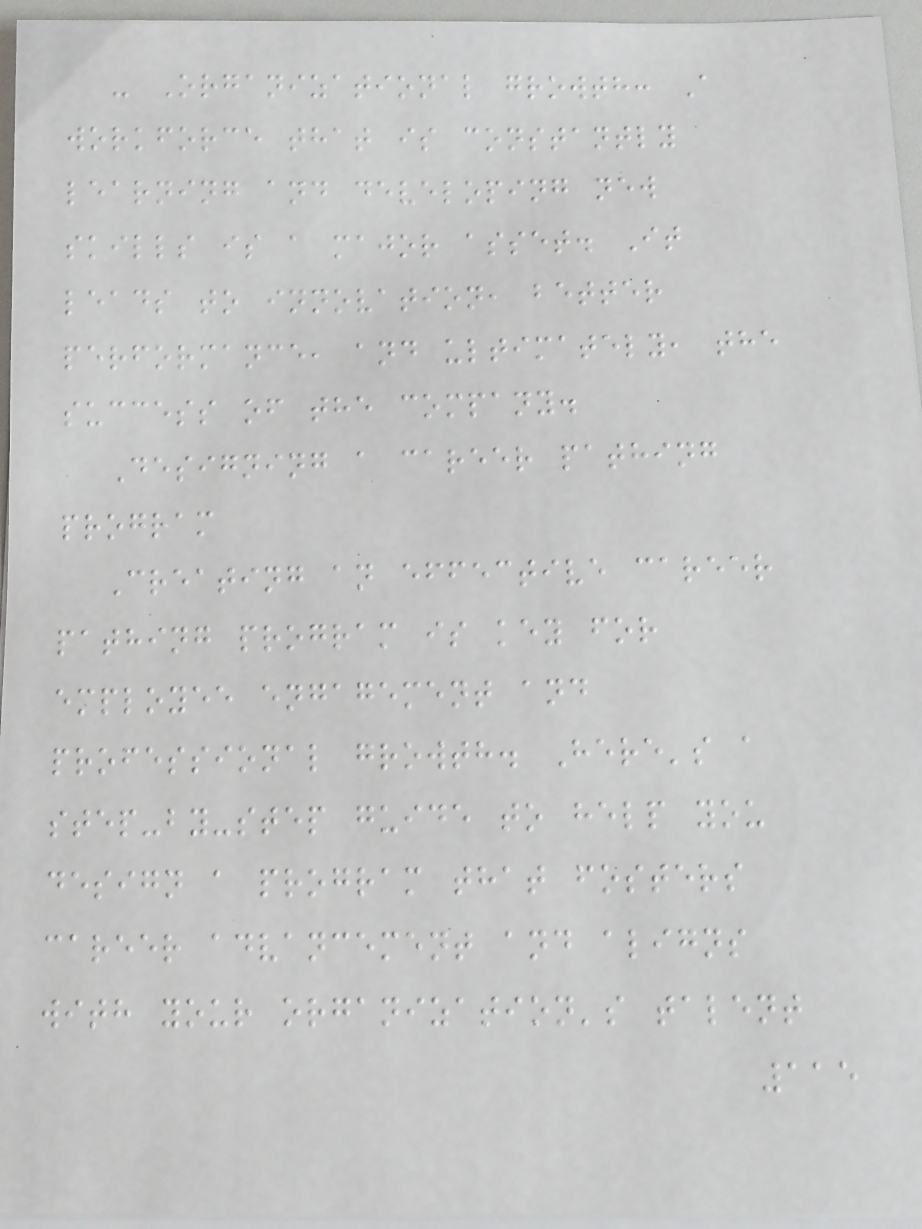- Organizational growth: A
workforce that is constantly
learning and developing new
skills is a major asset. It
leads to innovation, better
performance, and ultimately, the
success of the company.
Designing a career pathing
program
Creating an effective career
pathing program is key for
employee engagement and
professional growth. Here's a
step-by-step guide to help you
design a program that fosters
career advancement and aligns
with your organization's talent
115
